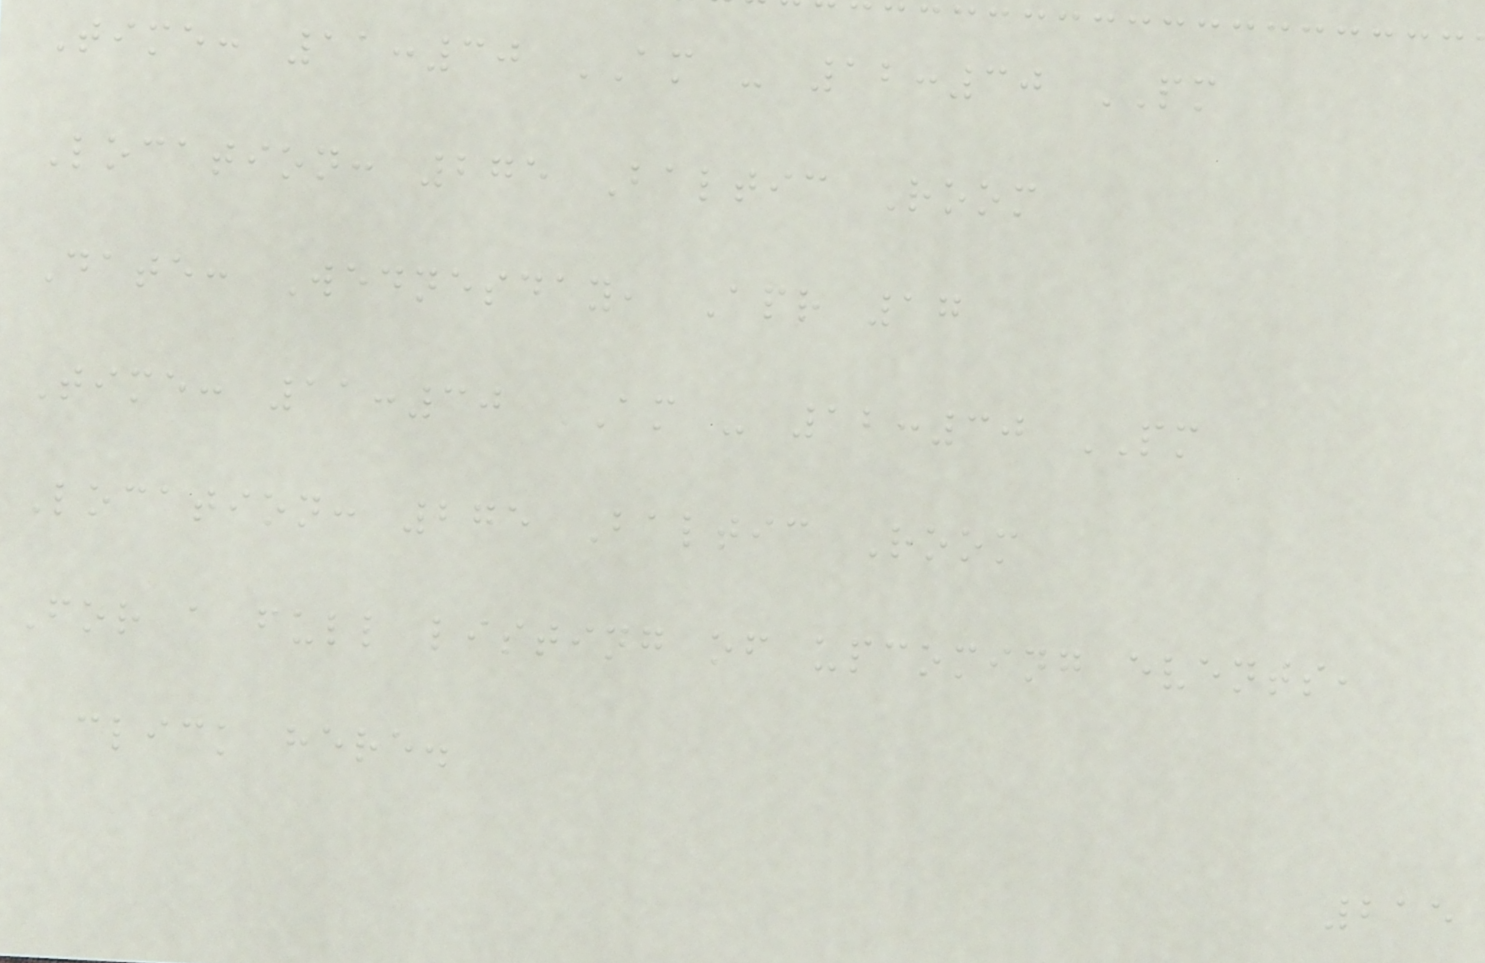Time: 11:30 AM - 12:30 PM
Location: 275 Baltic Room
Date: Wednesday, Apr 17
Time: 11:30 AM - 12:30 PM
Location: 275 Baltic Room
For a full listing of upcoming events,
click here.
215
